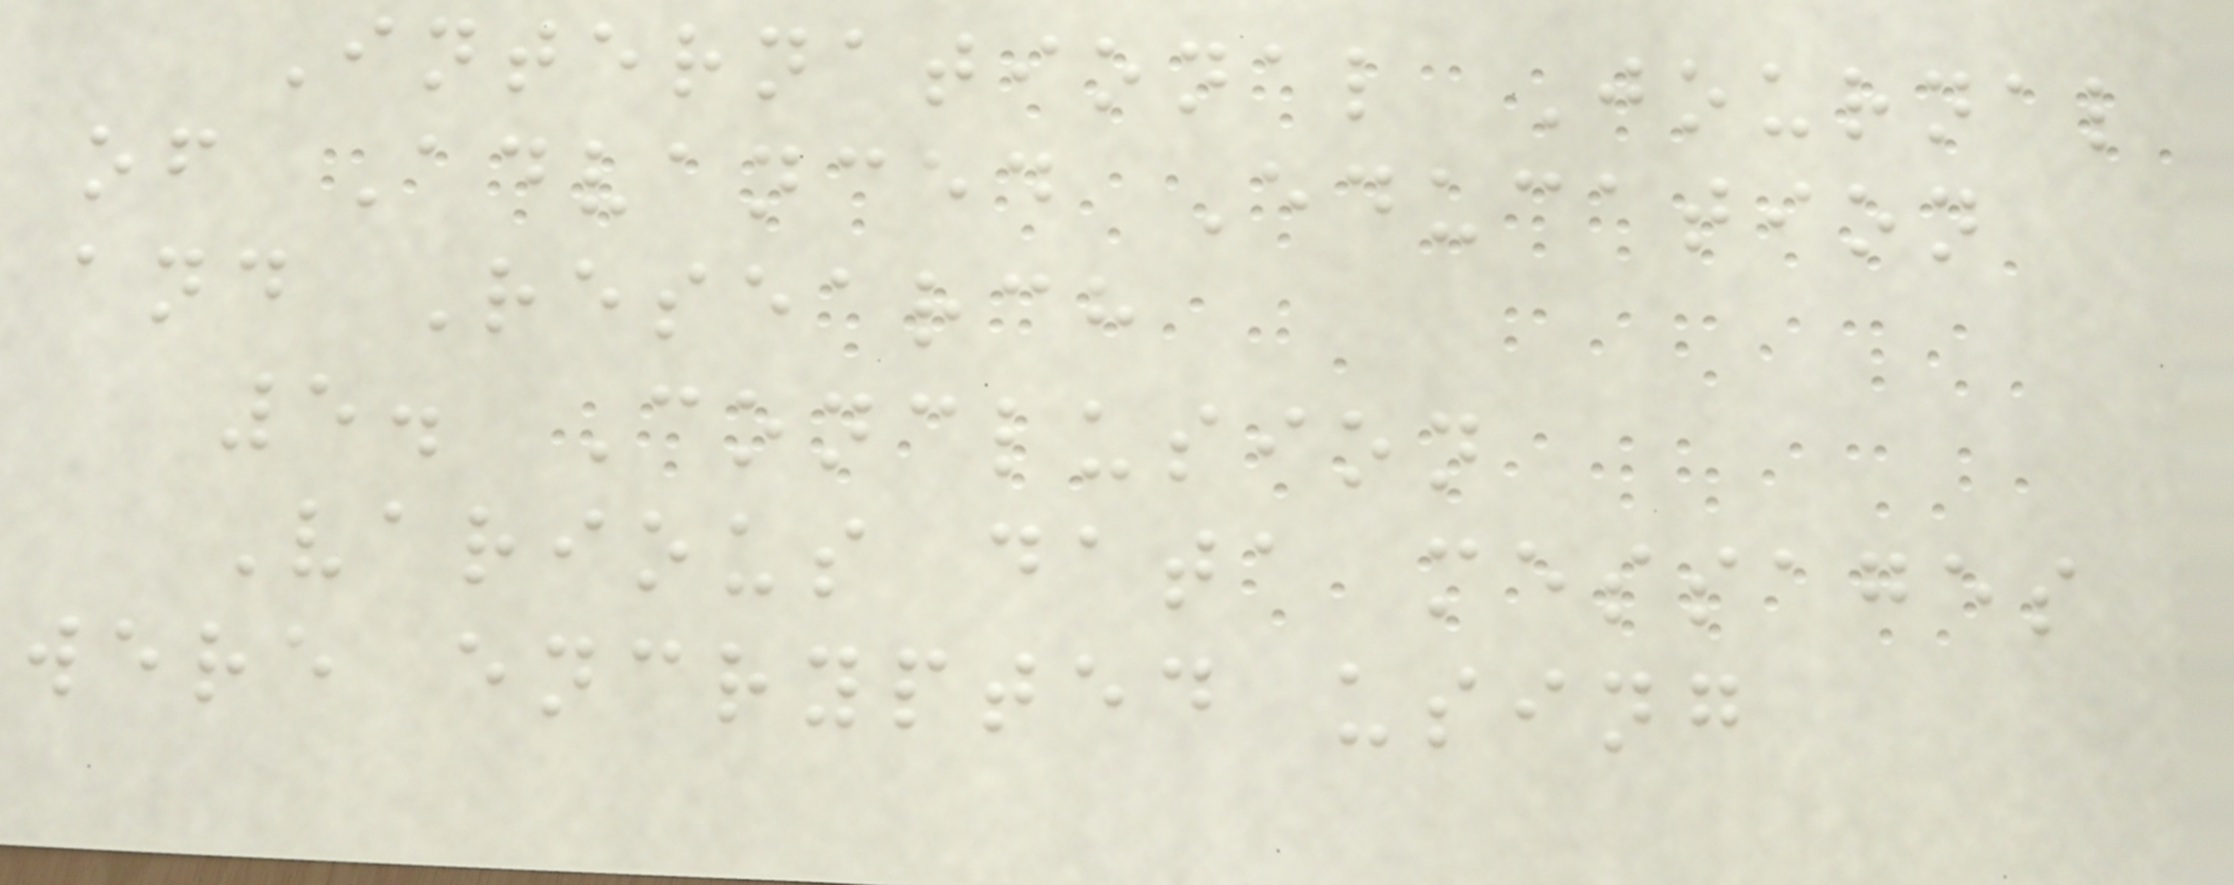International Journal
of Advanced Education
and Research
5. Conclusion
Various data messages
were encrypted using
